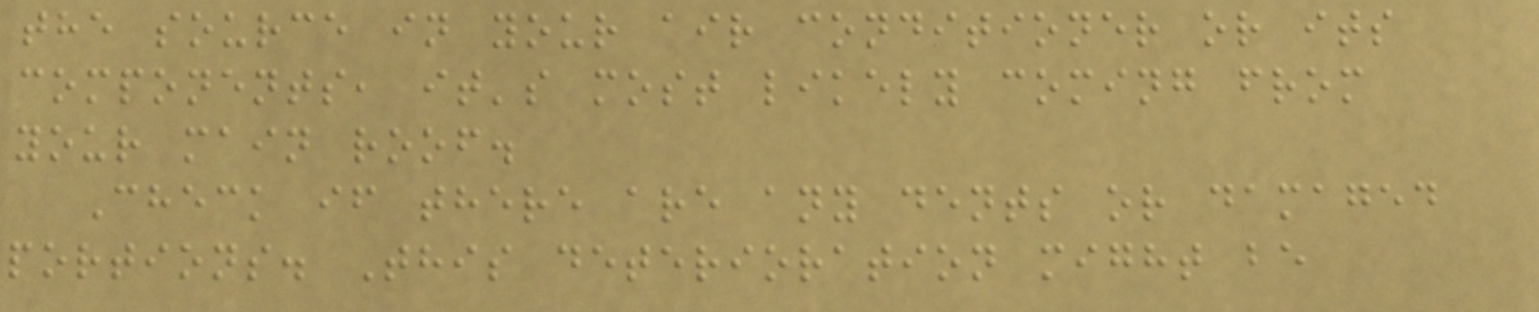the source in your air conditioner or its
components, it's most likely coming from
your main roof.
Check if there are any dents or damaged
portions. This deterioration might be
